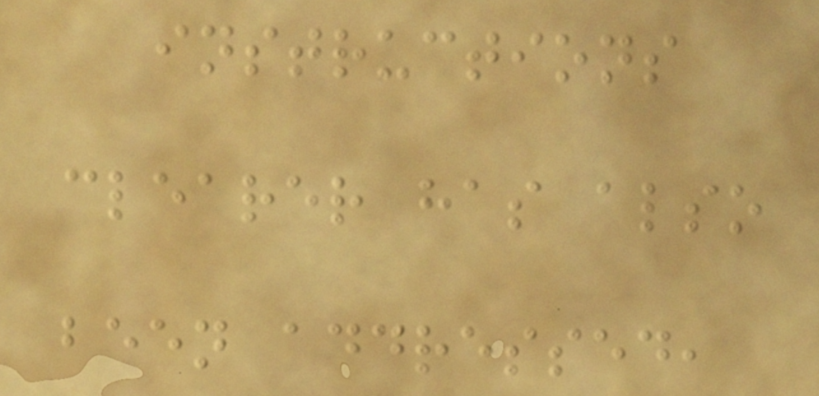instructions
clearer has also
been addressed,
